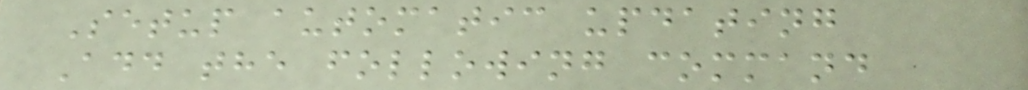Setup automatic updating
Add the following command
